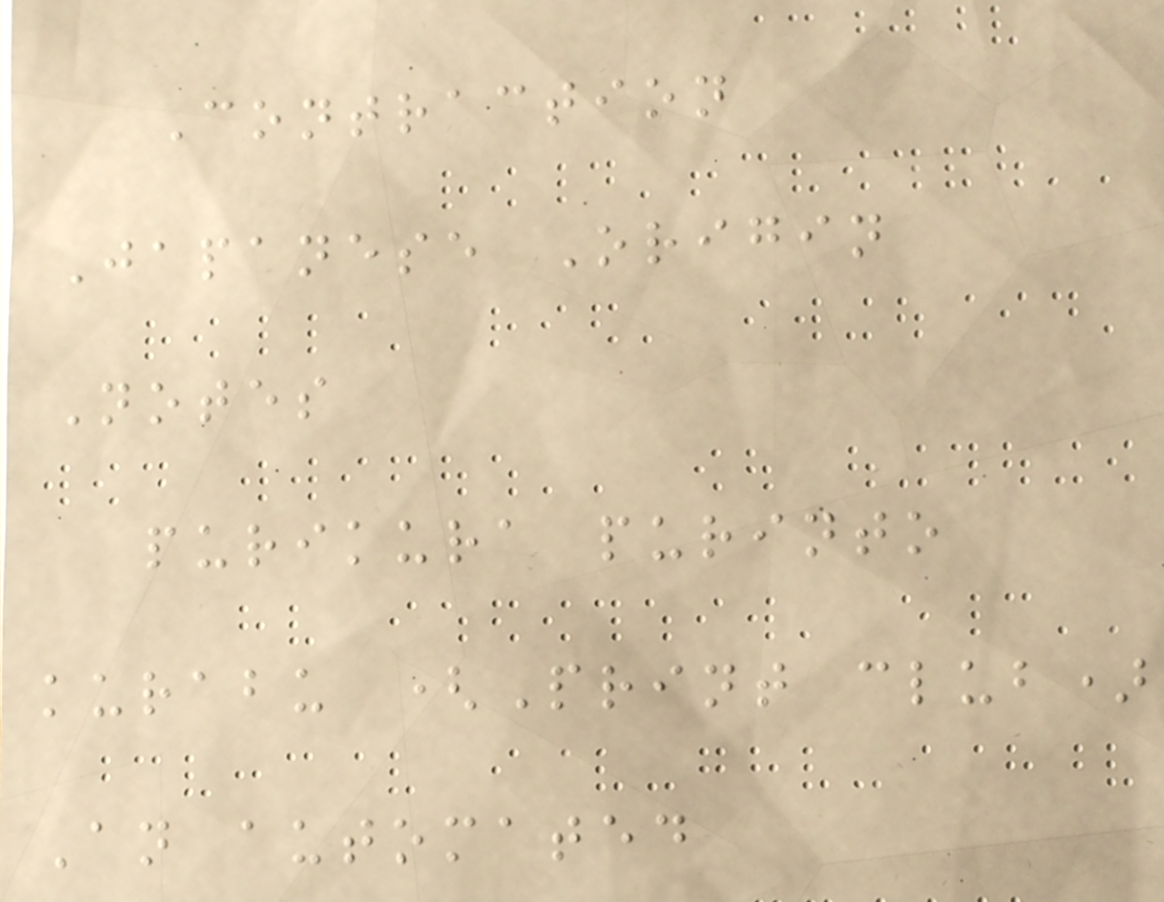Contraction
Japanese Origin
Notes
purikura purinto
kurabu (Print club)
An automated
